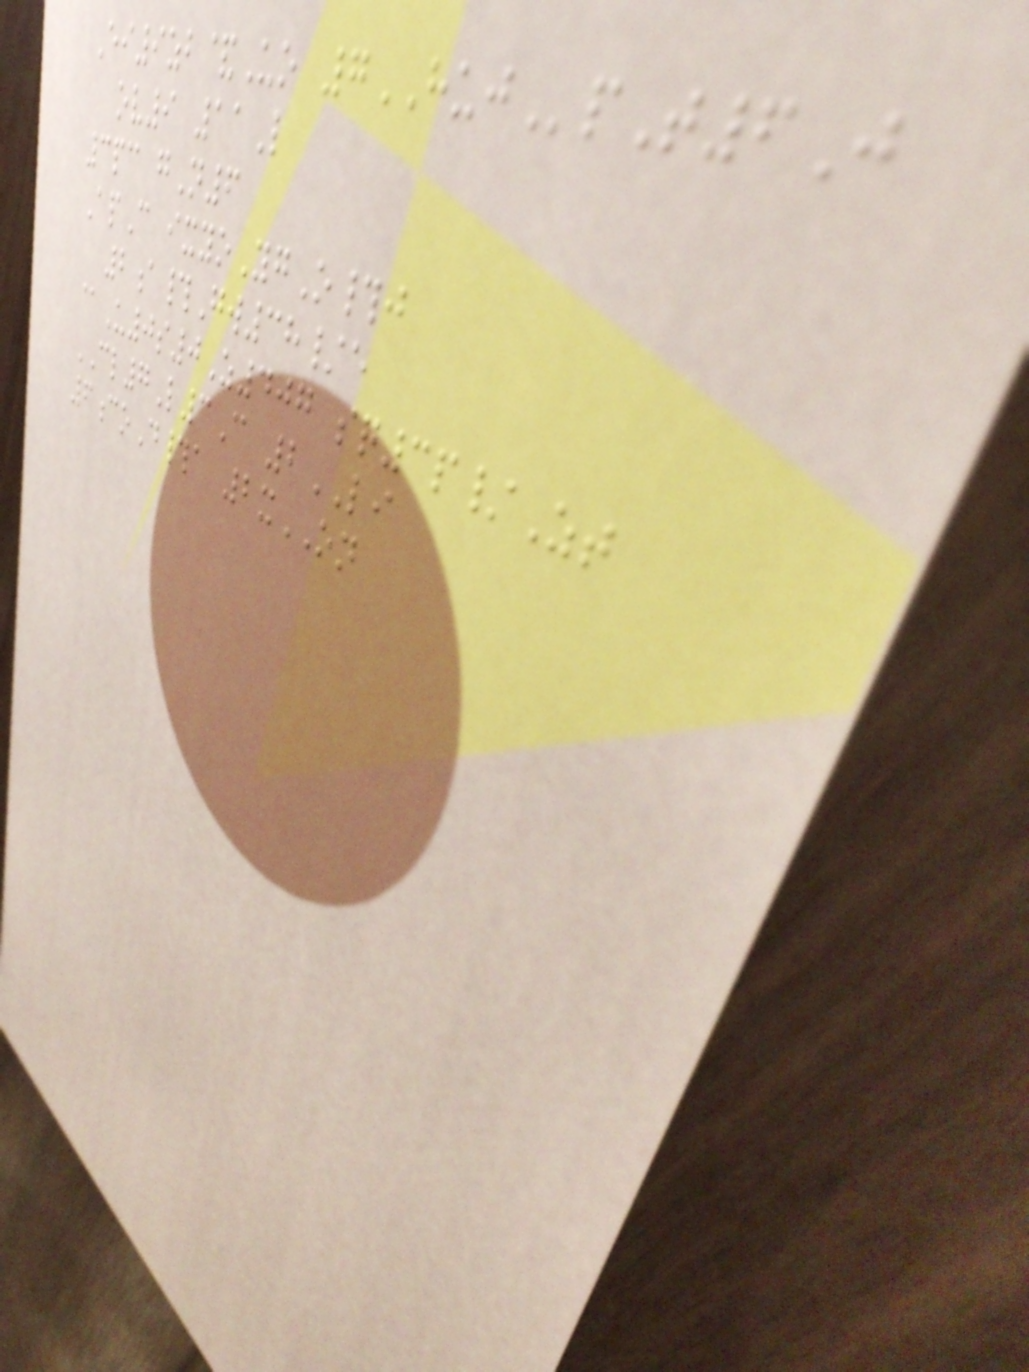Ei9zb&Uo 7HUJpT6J
ov9 11L
3pc gN6
ApC ixyoYgO#j
2a#Gw38/e
@U0s0Z407 sq3p/Zt
CL7L3C 2LI
6coD#a 2xON
